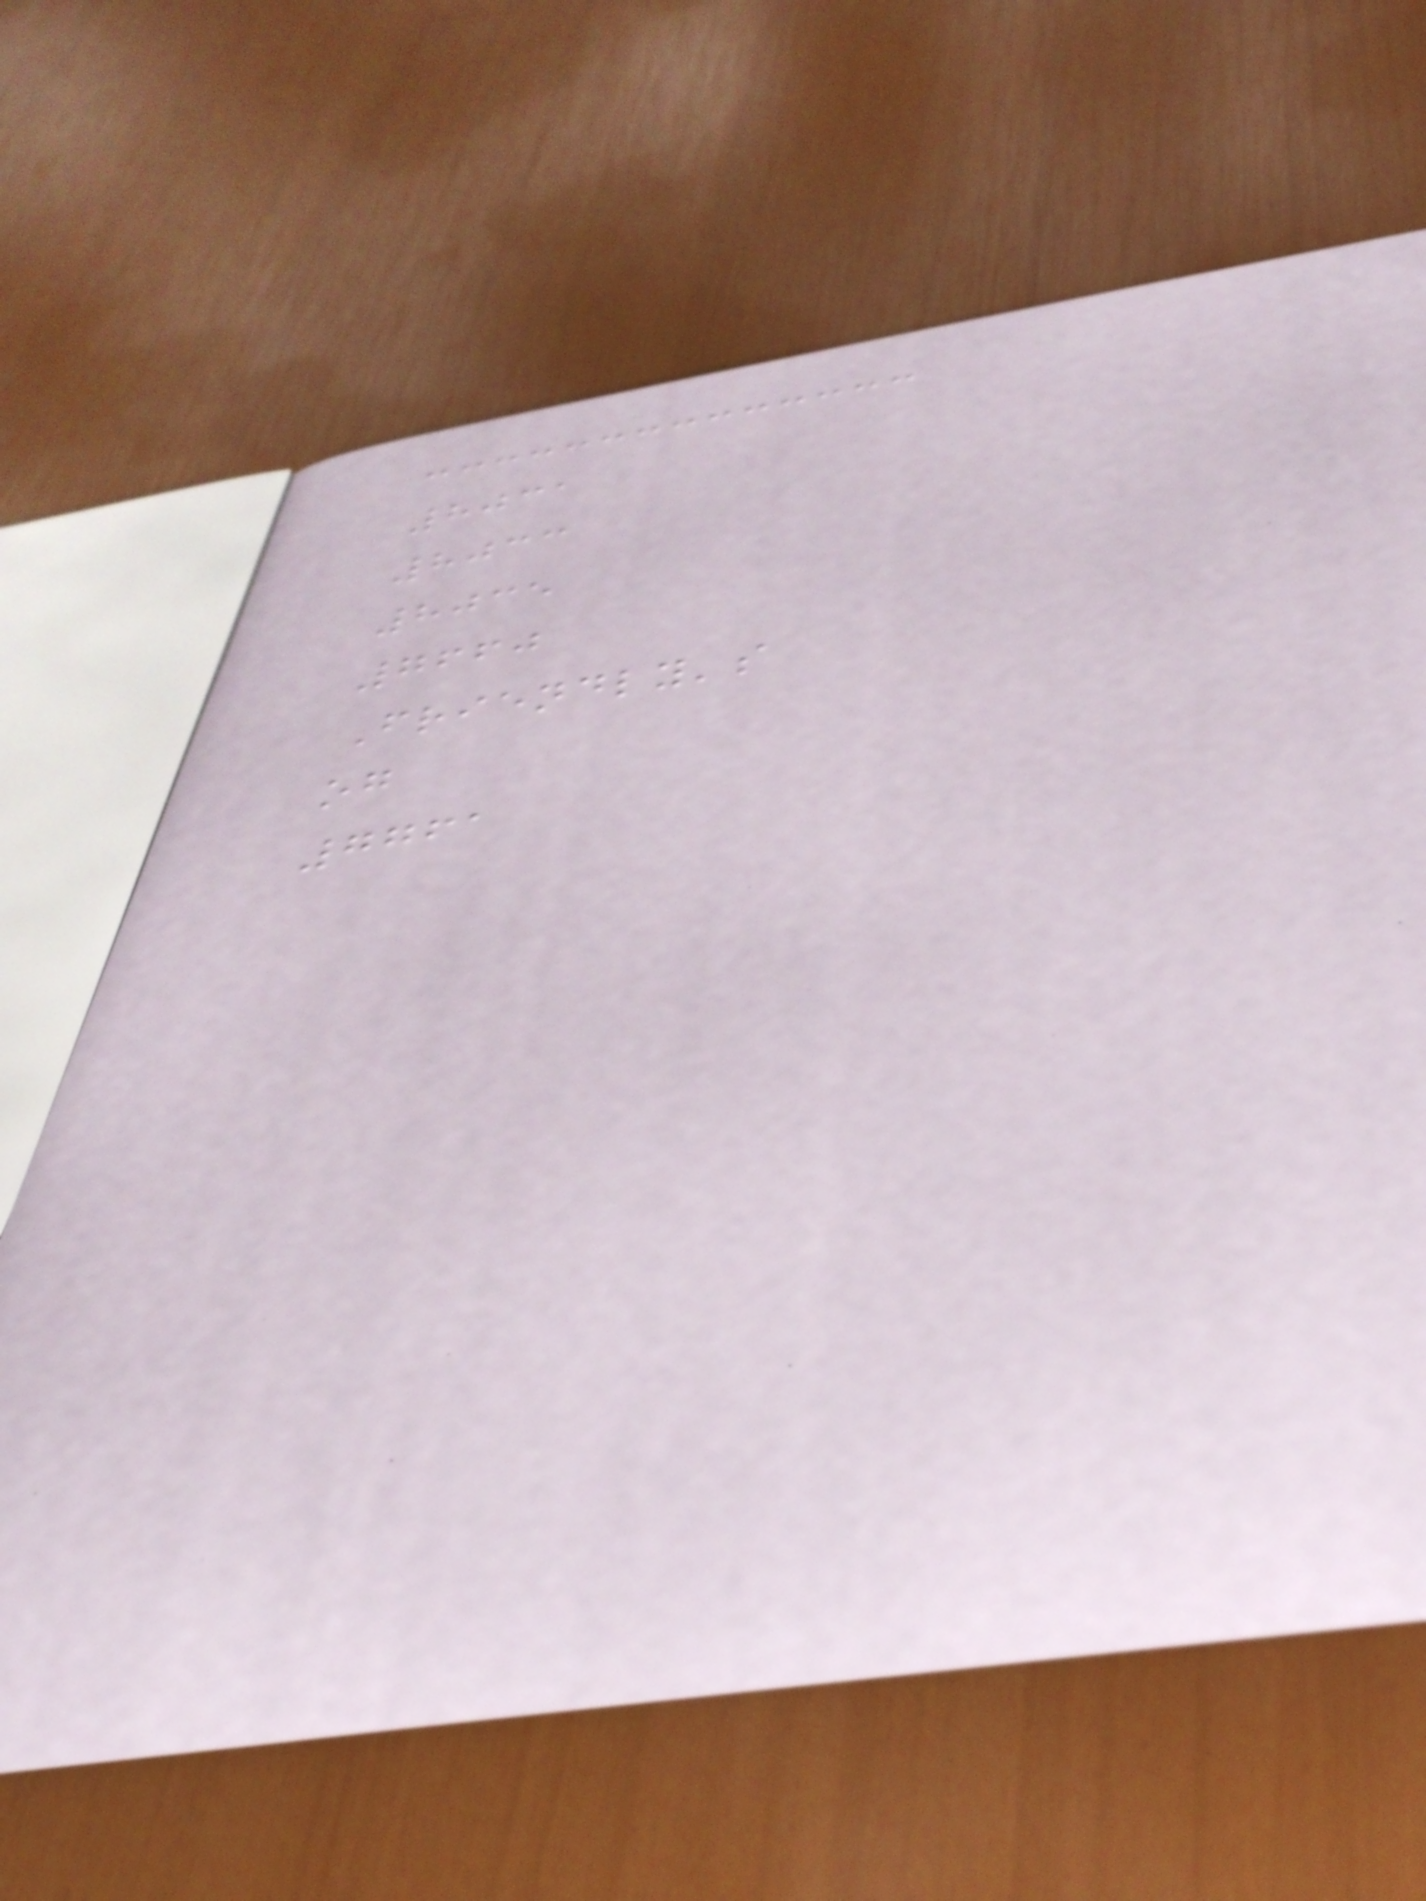8031
8033
8035
7660
Friendly's
og
7761
